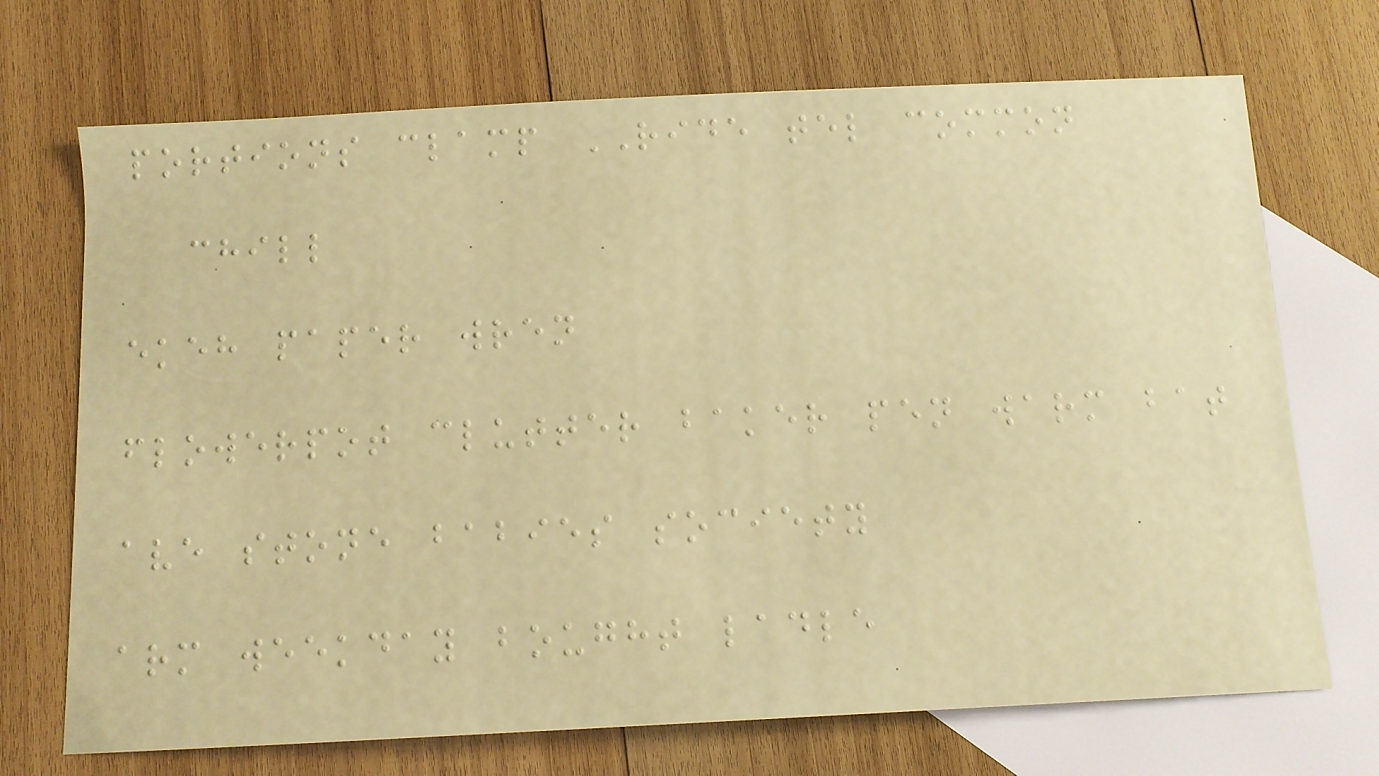portions clamp RIDE tel common
chill
ekeh paper wren
flowerpot clutter baker pen warm bat
ave stone babies society
arm weekday bought ladle
